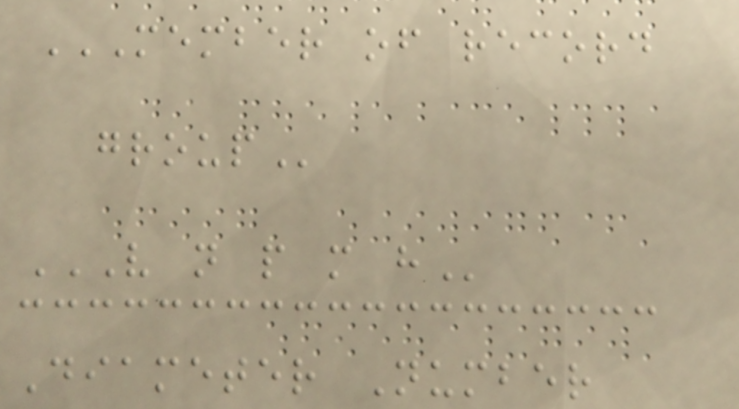MEMBER OF RECORD
GROUP
V N P M H
Diameter Number
